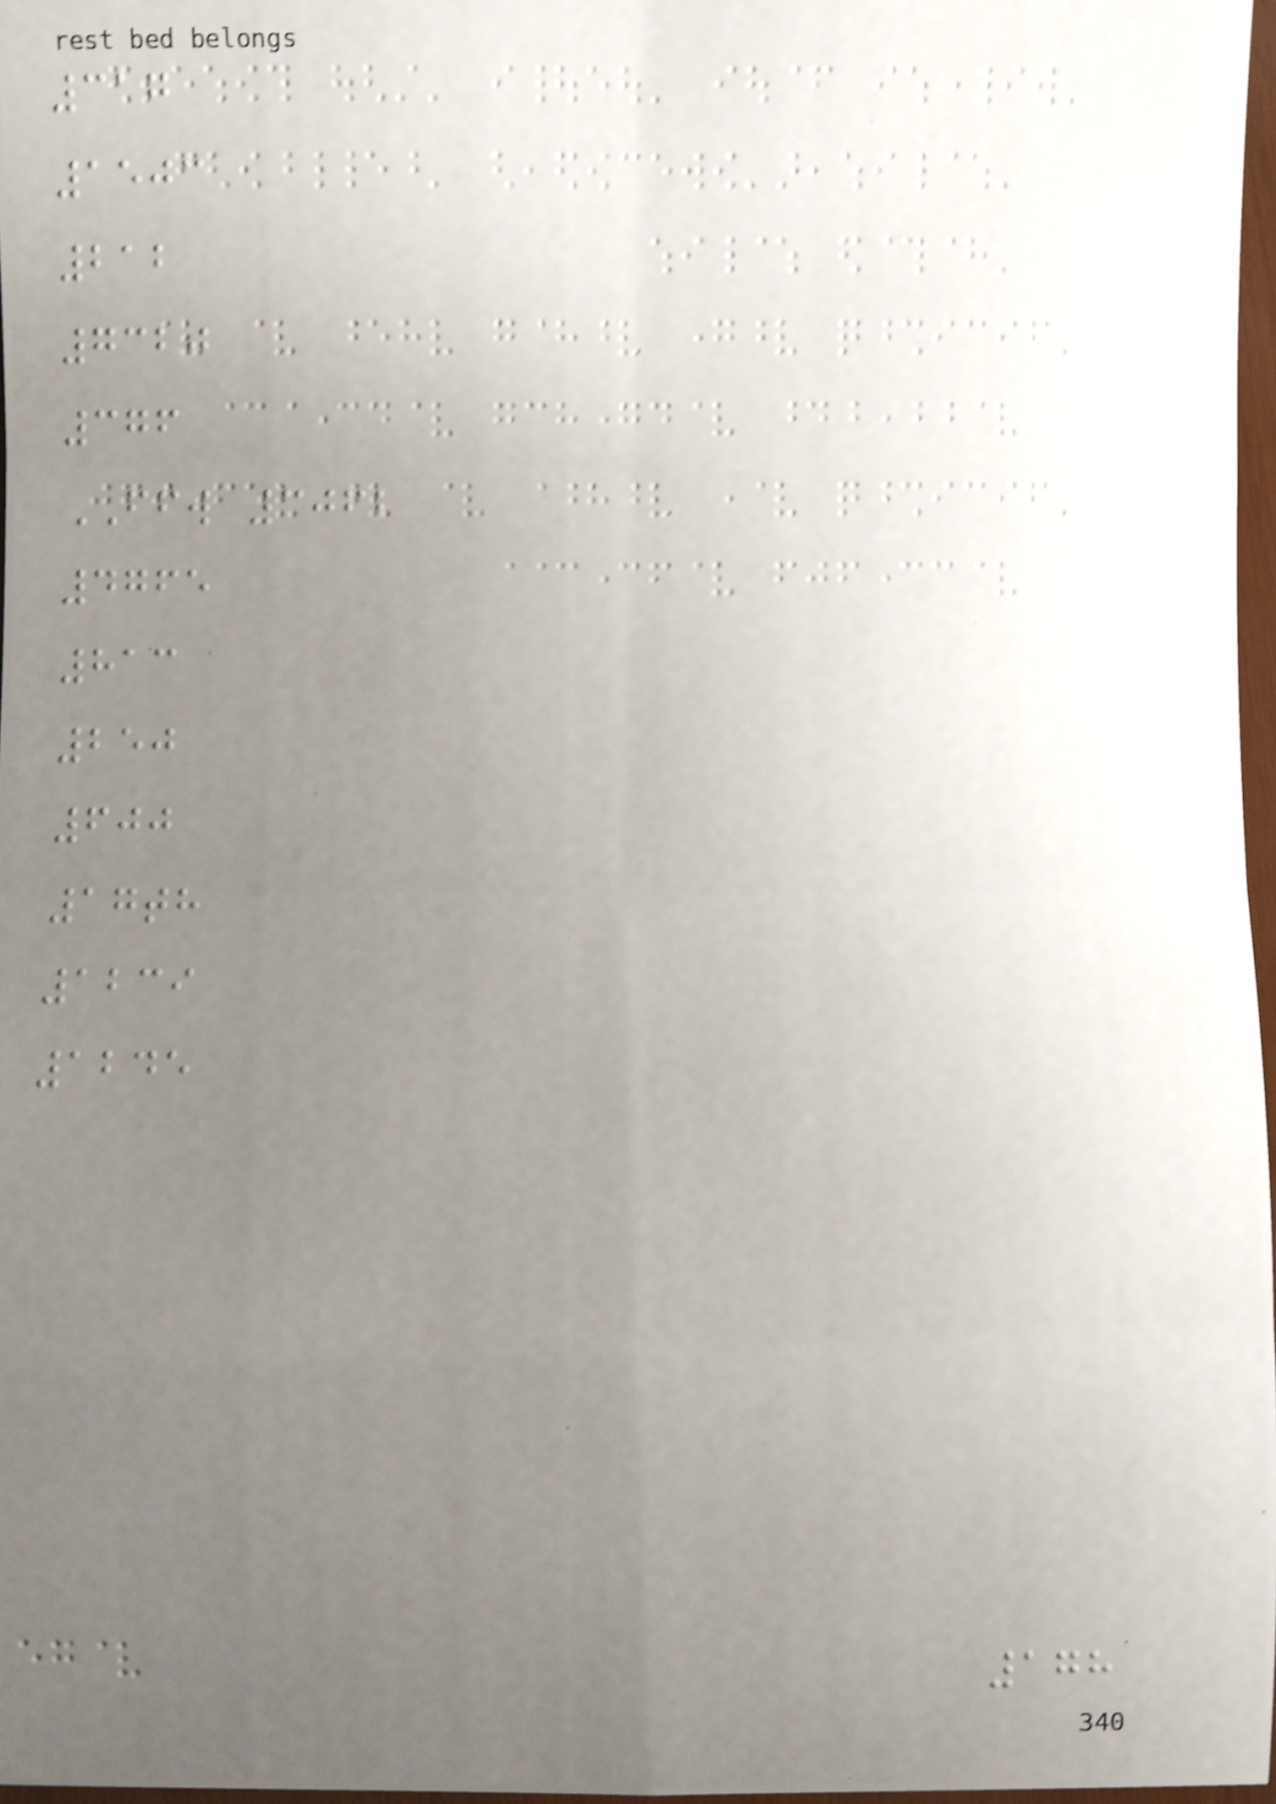317
1503
212
7320
376
FFW 3062
4765
813
250
600
17th
1239
1245
178
